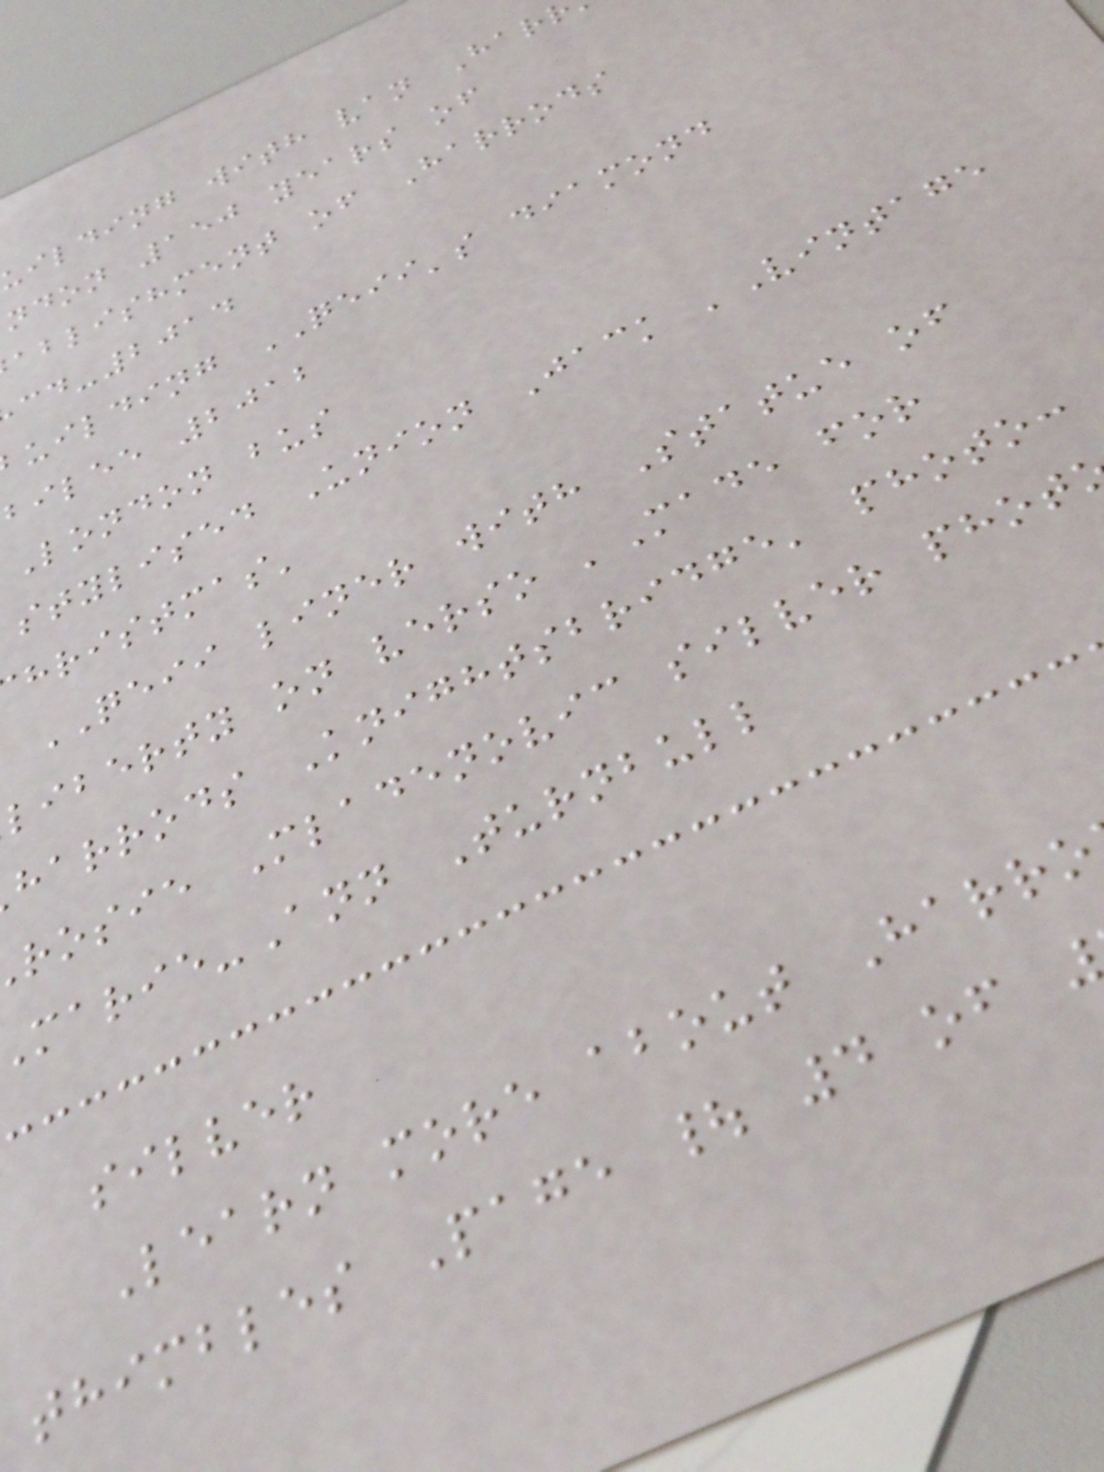uilding with van Har
ndon 150 years of
ablishment of Harrods
-2014
uilding QEII's diamond
bilee 2012
London bus
stylised Union Jack 'Vintage
hristmas'
QEII liner with Statue of
liberty on verso 'Made for
harrods Knightsbridge' photo:
rosie Mladenovic silver phot
arie-Ann Turnbull
silver
Learn more about Harro
thimbles Page | 4 of
